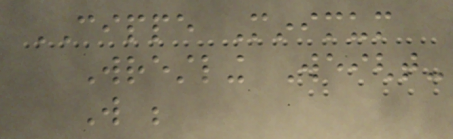CIPPE Minimum
Wrestling Weight-
Will be
